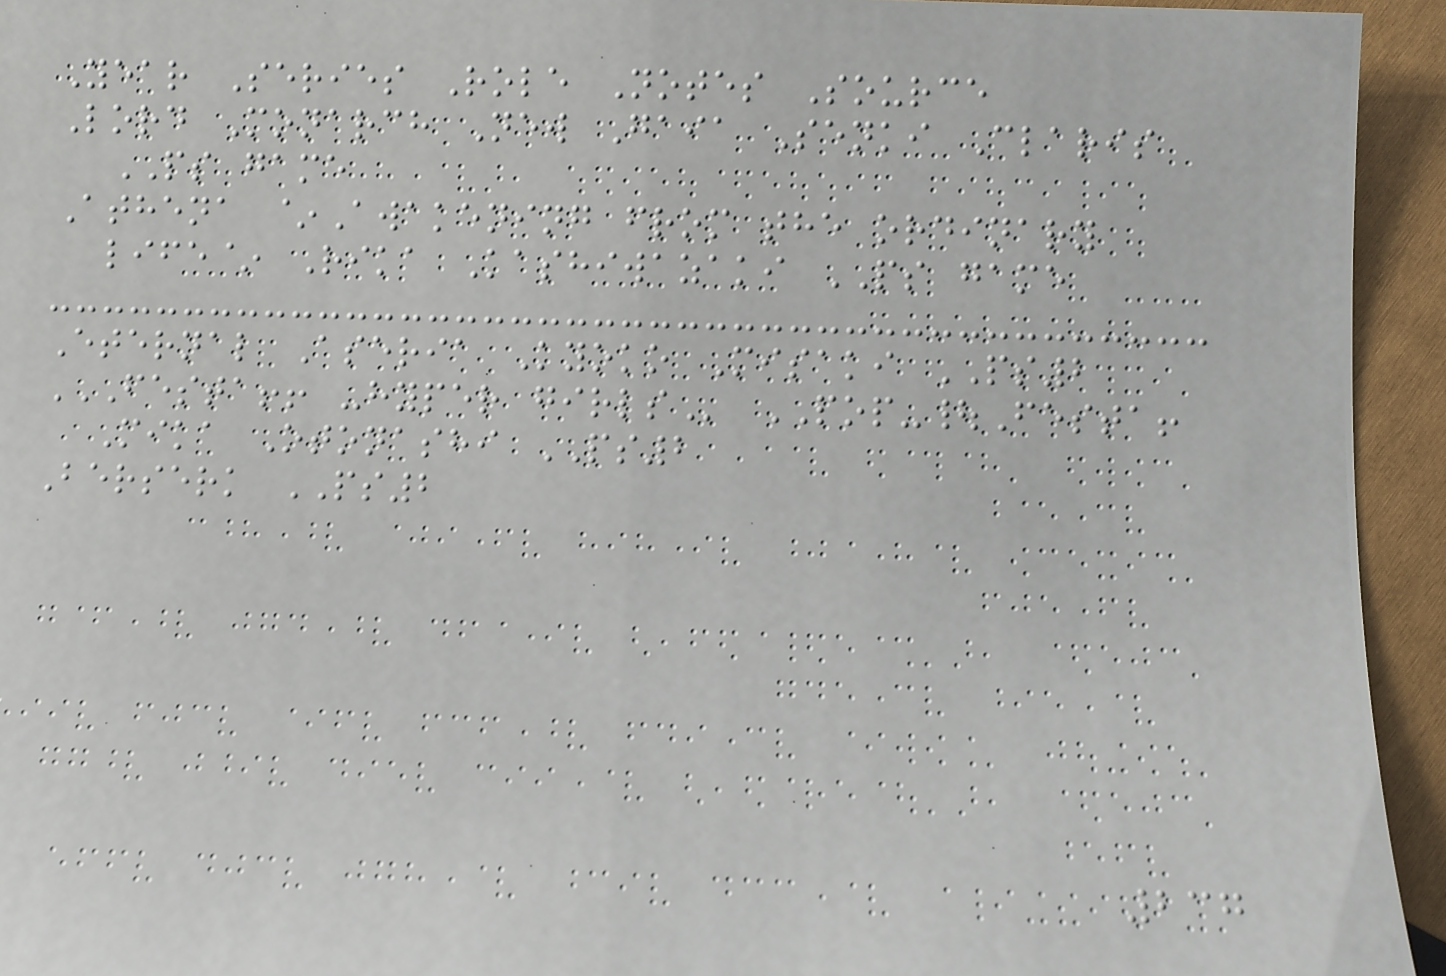Year Series Role Notes Source
Lord Monarch New Gaia Senki Claris
PS game
Athena ~Awakening from the ordinary
life~ Rika Kashiwazaki PS game
Eternal Aseria Kyoko Misaki PS2
FESTA!! -HYPER GIRLS POP-|Festa!
Mika Otonashi PS2
Berserk PS2
237
